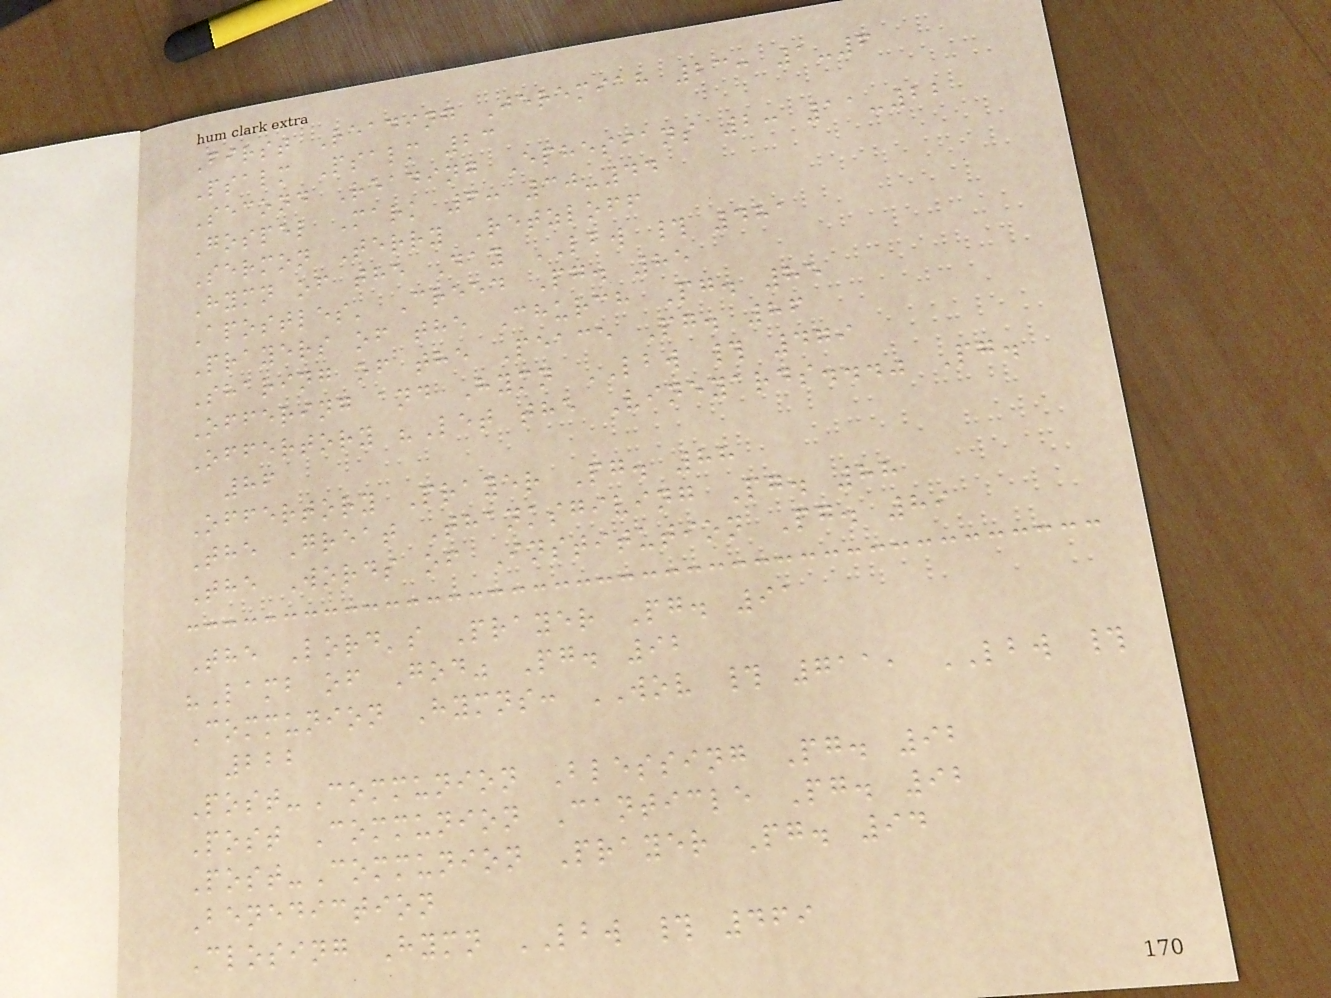First Reading Jeremiah 23: 1-6
Psalm Psalm 23
Second Reading Ephesians 2: 11-22
Gospel Mark 6: 30-44
Sermon Terry Retzloff
Hymn of the Day LBW # 481
Apostles' Creed Pg. 85
Prayers of the Church Pg. 85
Sharing of the Peace Pg. 86
Offering and Hymn LBW # 479
Offertory "Let the Vineyards..." Pg.
86
Offertory Prayer Pg. 88
The Great Thanksgiving Pg. 88
The Words of Institution Pg. 89
The Lord's Prayer Pg. 91
"Lamb of God" Pg. 92
Communion Hymns: WOV # 711, LBW #
222
Post-Communion Blessing Pg. 92
Post Communion Canticle Pg. 92
Post-Communion Prayer Pg. 94
Benediction
Closing Hymn LBW # 469
